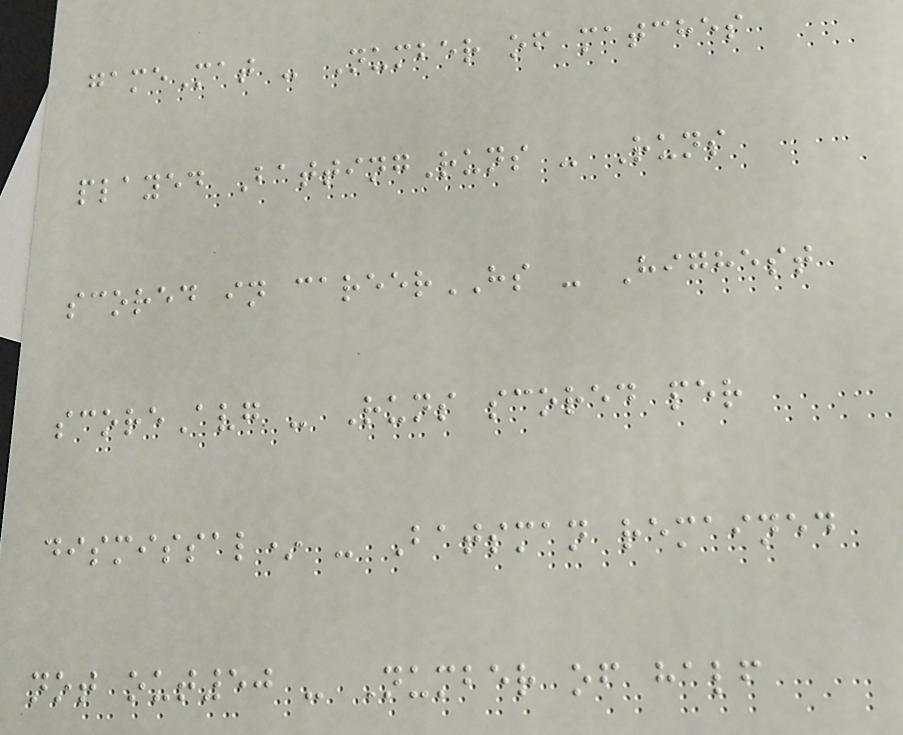gameMat - Number of matches
played BattingRuns - Runs
scored in careerHS - Highest
scoreAvg - Runs scored per
dismissal* - Batsman remained
not out50 - Number of half
